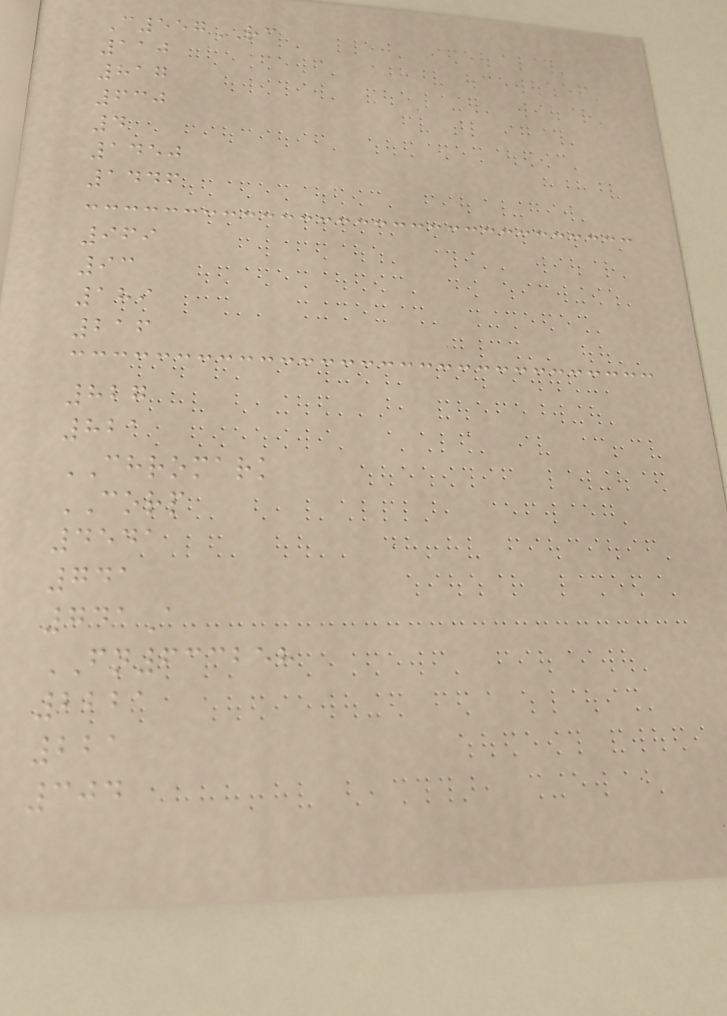C557RC
110
817
630
4
1450
1446
969
93
189
216
827
821
CHROMARK
CORP
4541
741
741A
FN633258
2221
221
304
